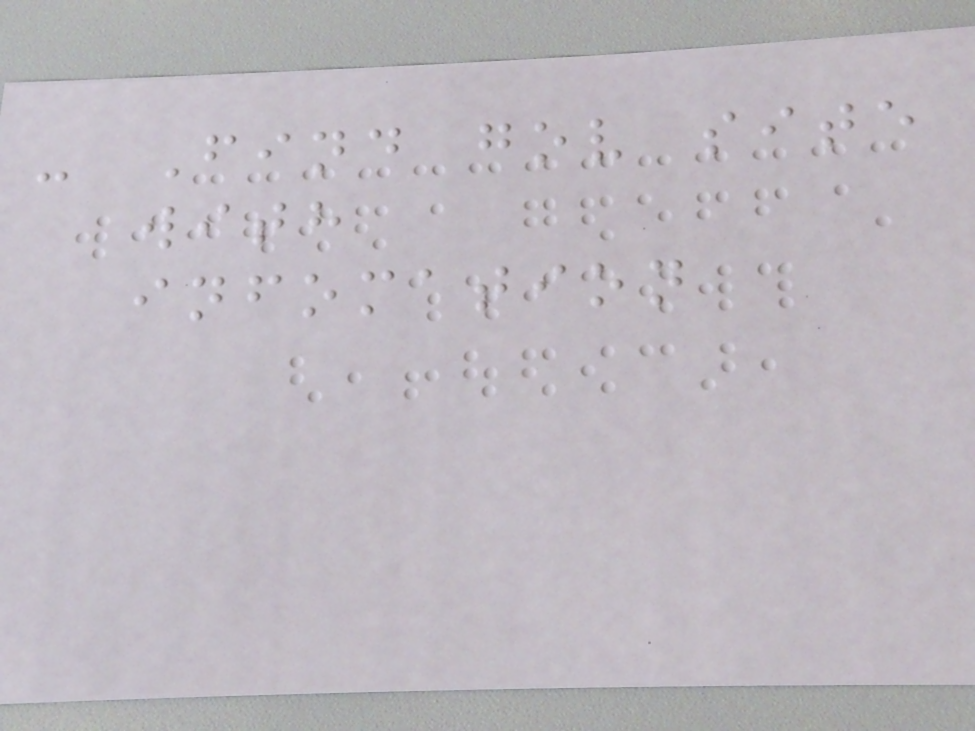- Find gov site
with
infomation
